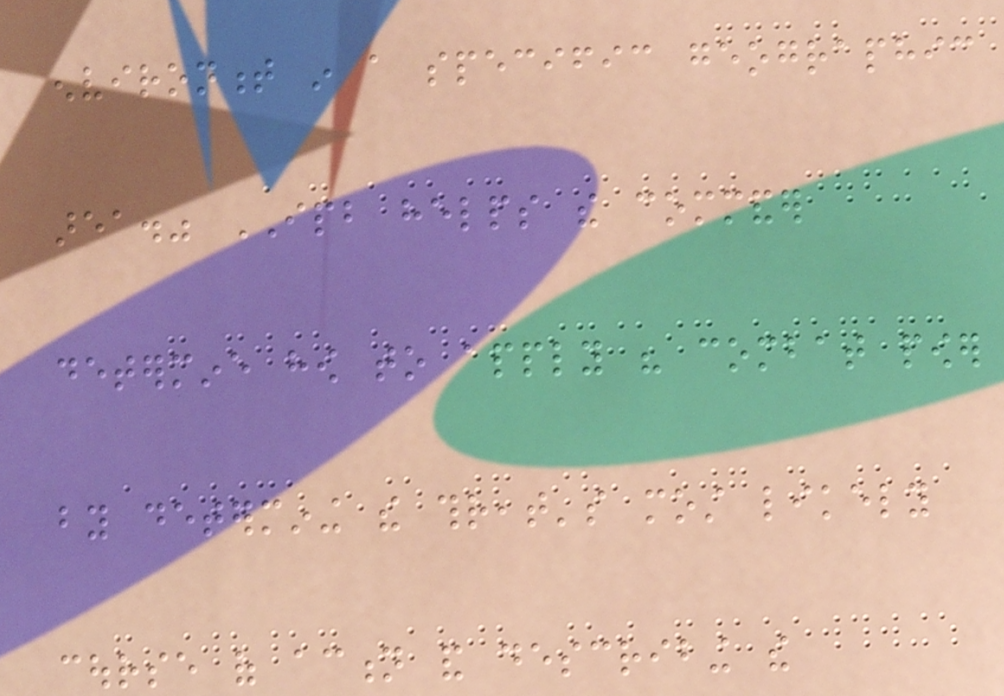environment in a specific geographic
area." IPB helps the commander
determine how to apply his combat power
by determining the threat's most likely
course of action and describing the
